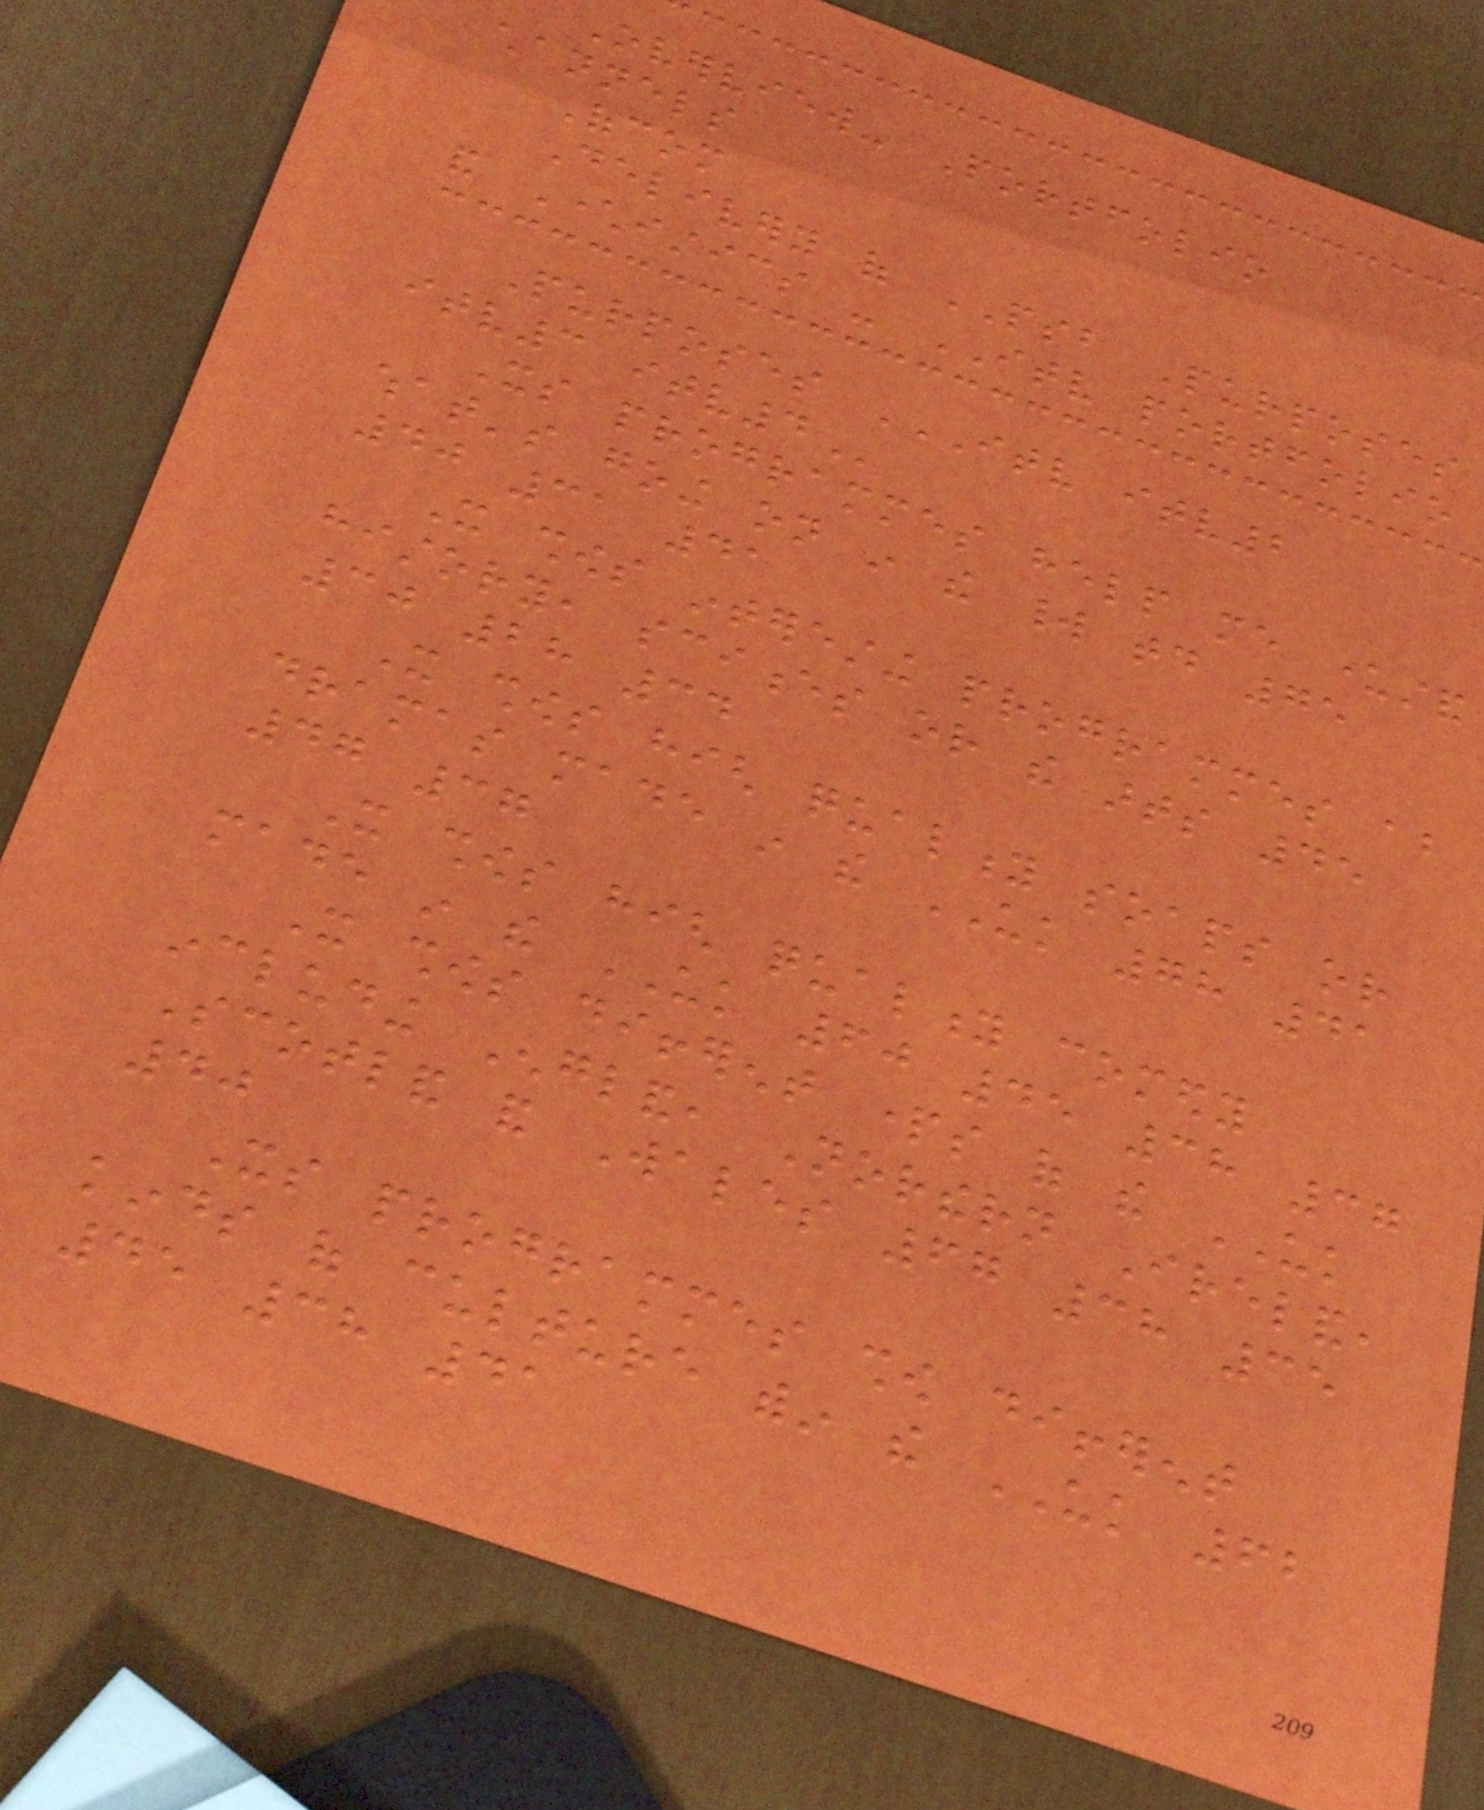Overview- Portfolio
channels
Ofcom
Delivery of PSB Purposes
and Characteristics - ITV portfolio
Purposes ITV ITV2
ITV3 ITV4
Its programmes help me understand
what's going on in the world today 75
40 31 41
It shows interesting programmes about
history, sciences or the arts 45
30 28 34
It shows high quality soaps or
dramas made in the UK 78 41
47 37
It shows high quality comedy
made in the UK 60 45 38 37
It shows different parts of the UK
including England, Northern Ireland,
Scotland and Wales 67 38 35
40
Its programmes show different
kinds of culture within the UK 62
45 38 41
